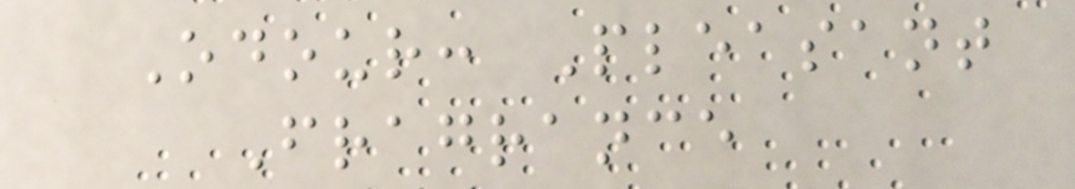Odour: Pleasant
Fragrance
